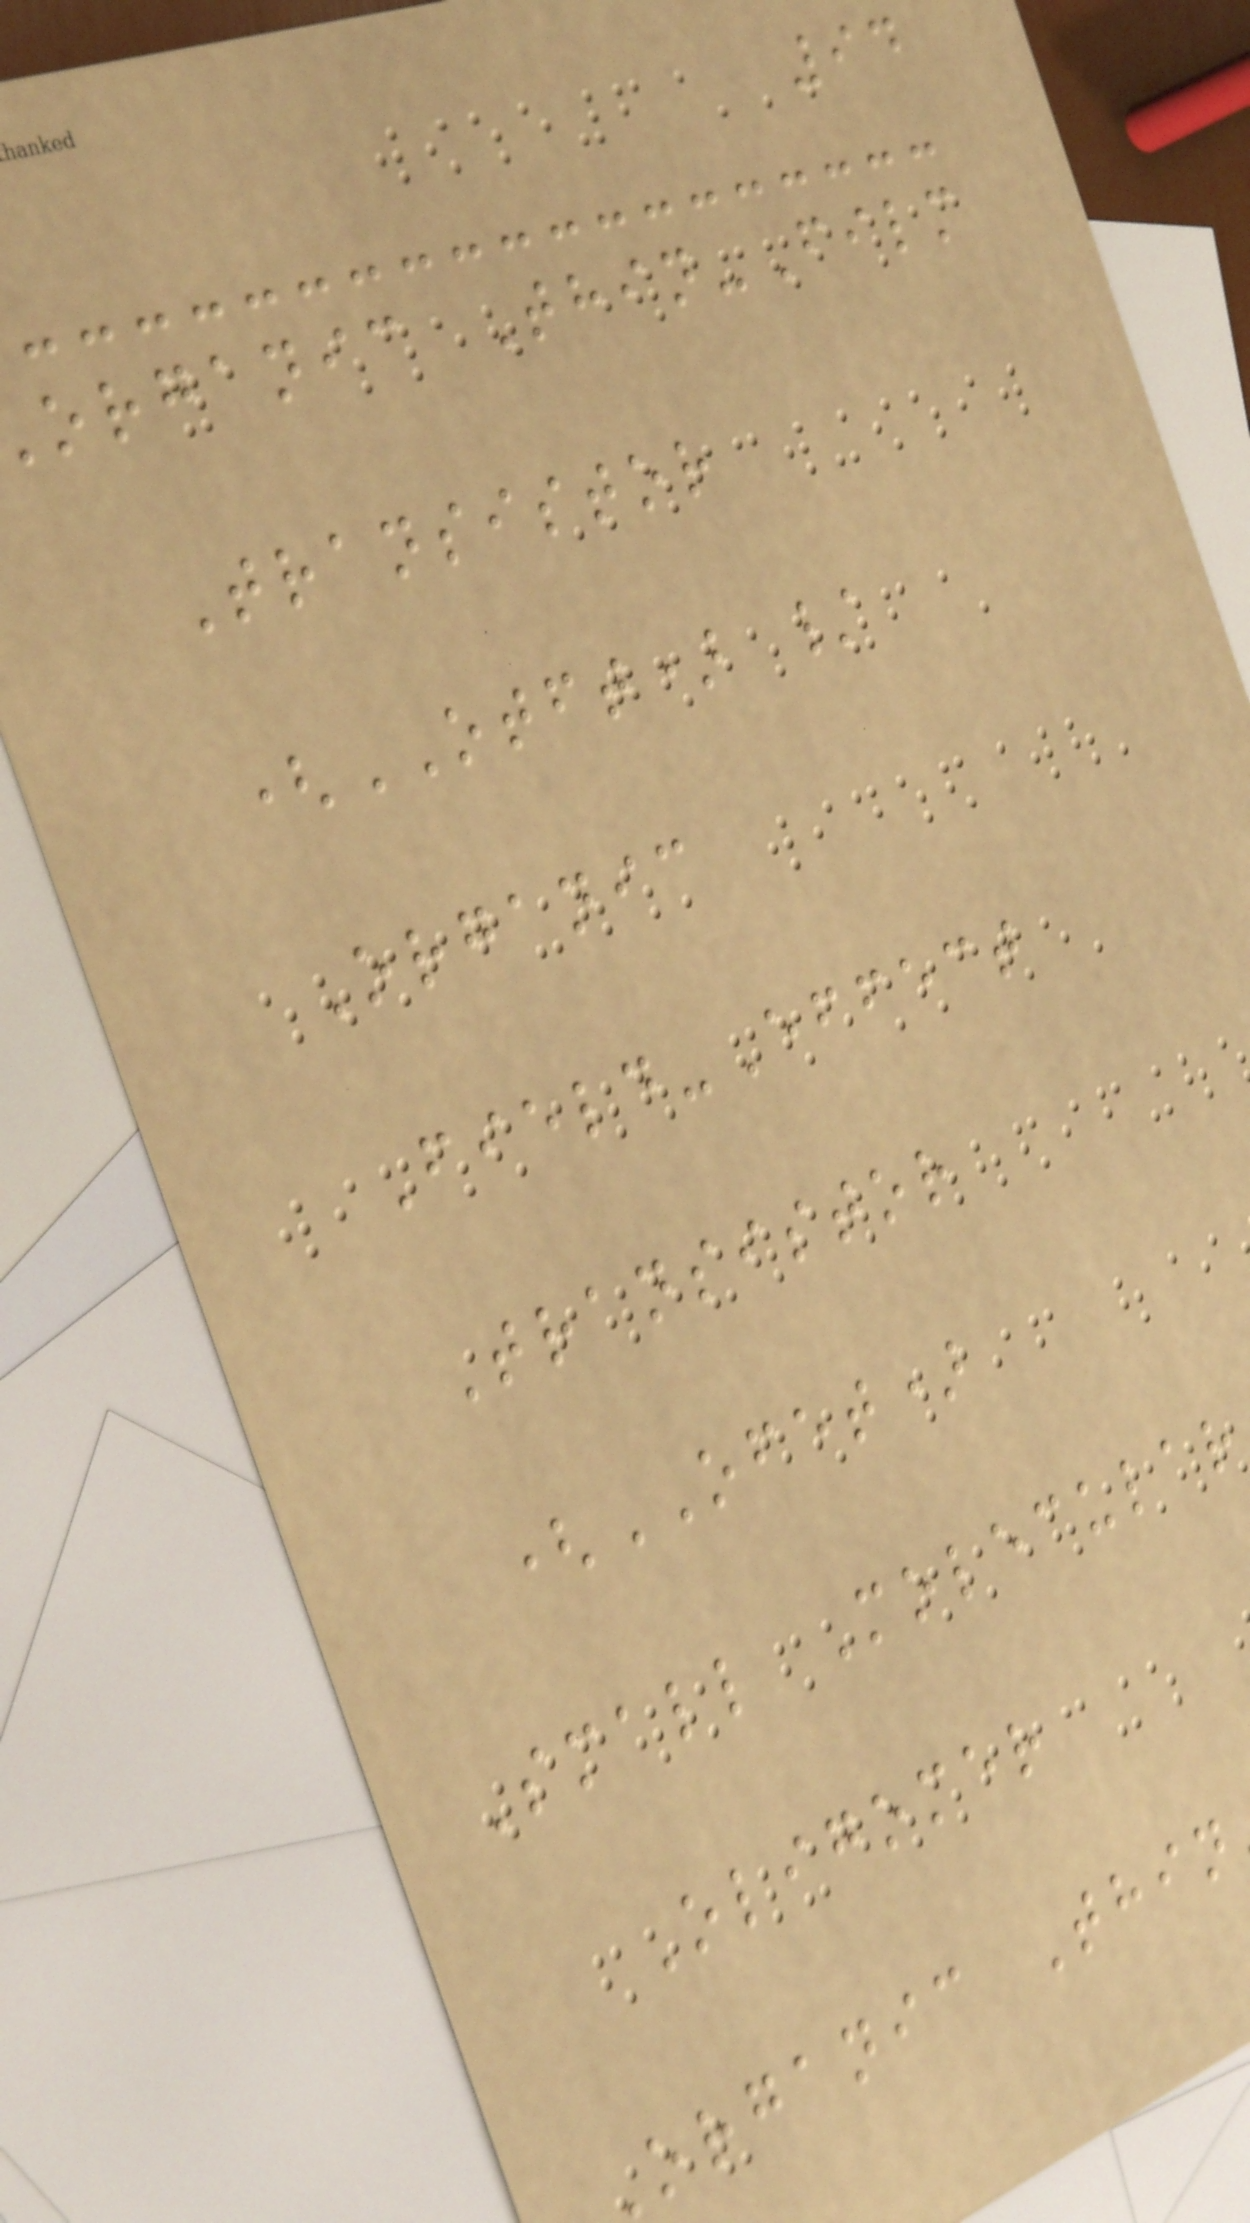94
organic Thin-Film
Transistor
(OTFT) /
Organic
Field-Effect
Transistor
(OFET)
Small Molecular
Oligomer
organic Thin
